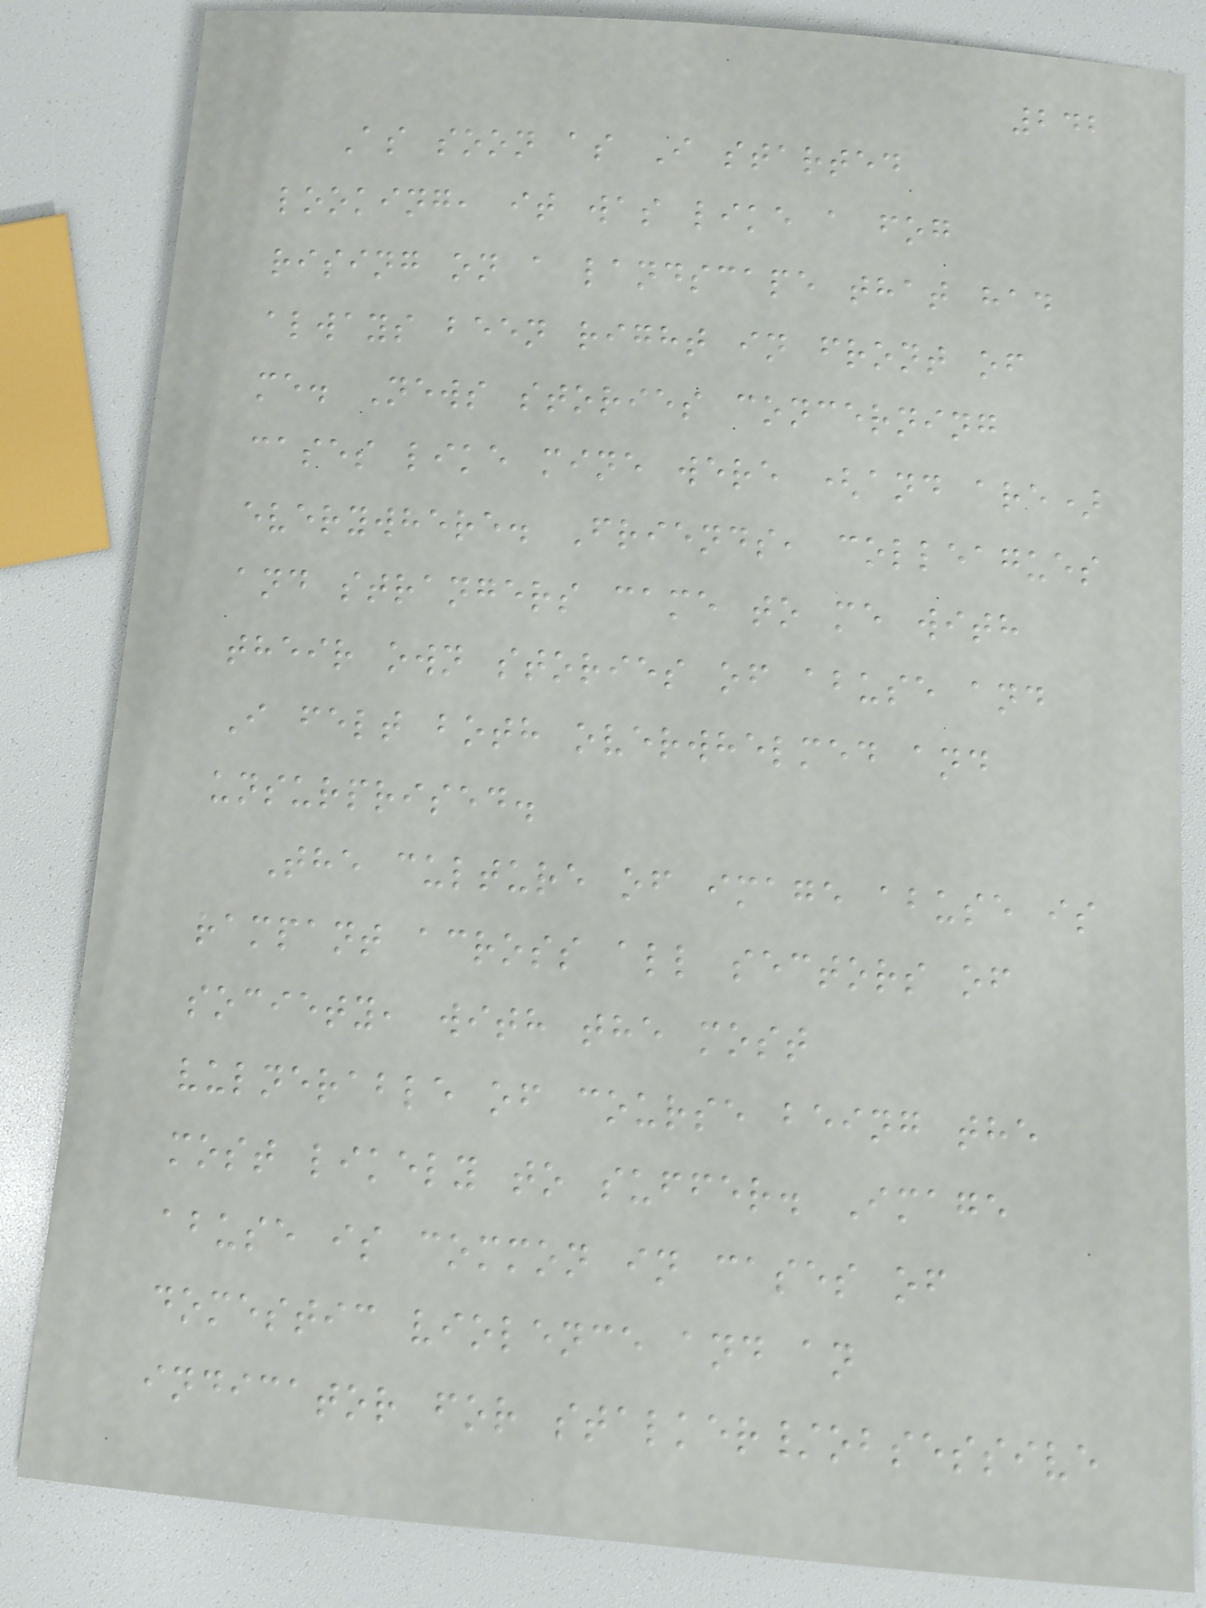242
As soon as I started
looking, it was like a fog
rising on a landscape that had
always been right in front of
me. News stories concerning
cases like mine were (and are)
everywhere. Friends, colleagues
and strangers came to me with
their own stories of abuse and
I felt both overwhelmed and
unsurprised.
The culture of image abuse is
rampant across all sectors of
society, with the most
vulnerable of course being the
most likely to suffer. Image
abuse is common in cases of
domestic violence and an
indicator for stalker/obsessive
